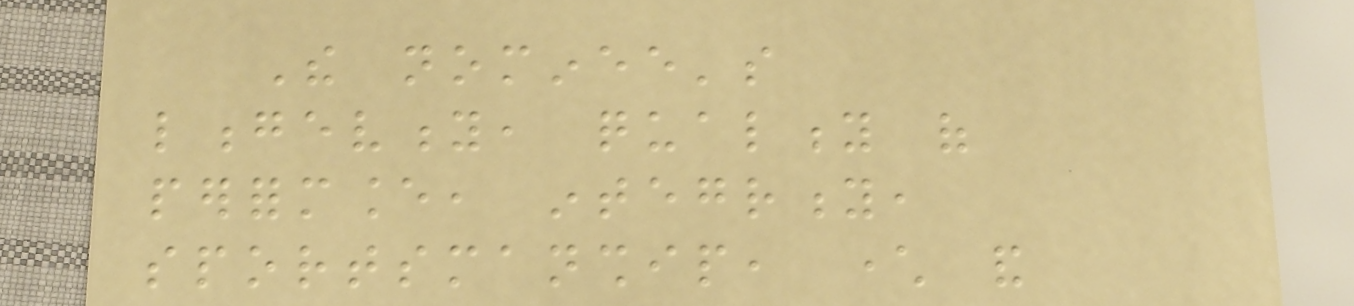The nominee's
longevity, quality of
performance, integrity,
sportsmanship, character and
